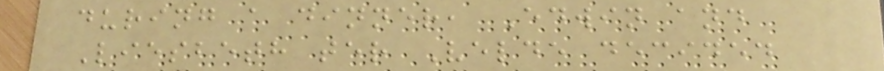during a dinner, Edwin and
Liesbeth ter Velde decided
